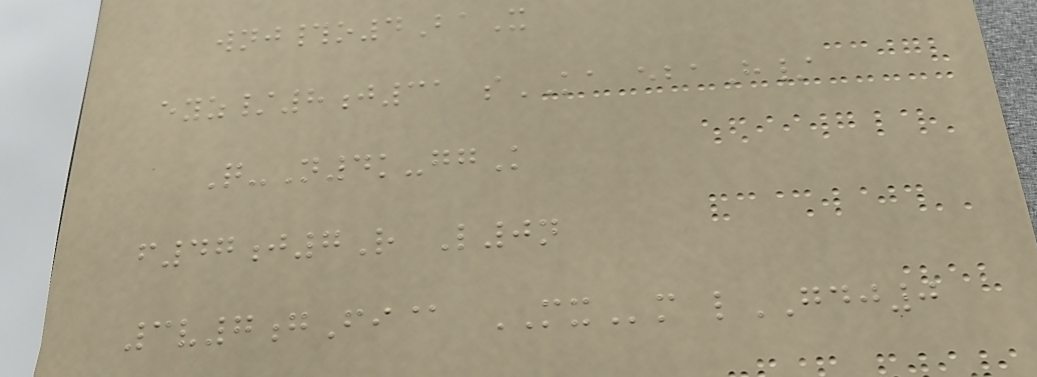wnj#o4BaX
eyz/8j31 sKA ebaH/
Q-N4k-ggK
f47j7R L0n
3v7gFi@ MXm lGDJ0
